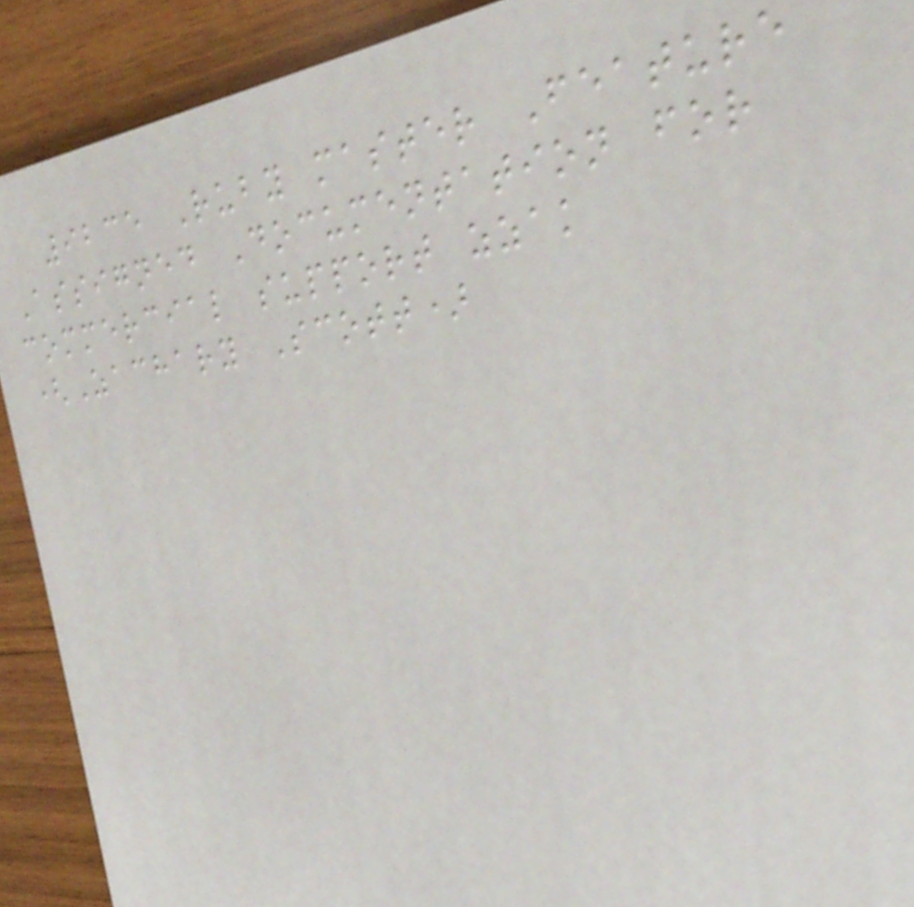9235 Ruby master Feature
Assigned Documentation for
commercial support zzak
(Zachary Scott)
